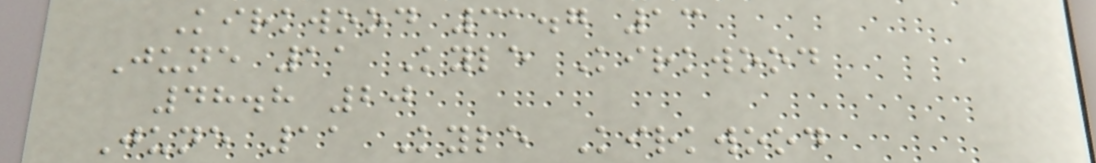Kirkwood 31.7 13
June 11 Kyle Kirkwood
48.8 20
June 11 Kyle Kirkwood
